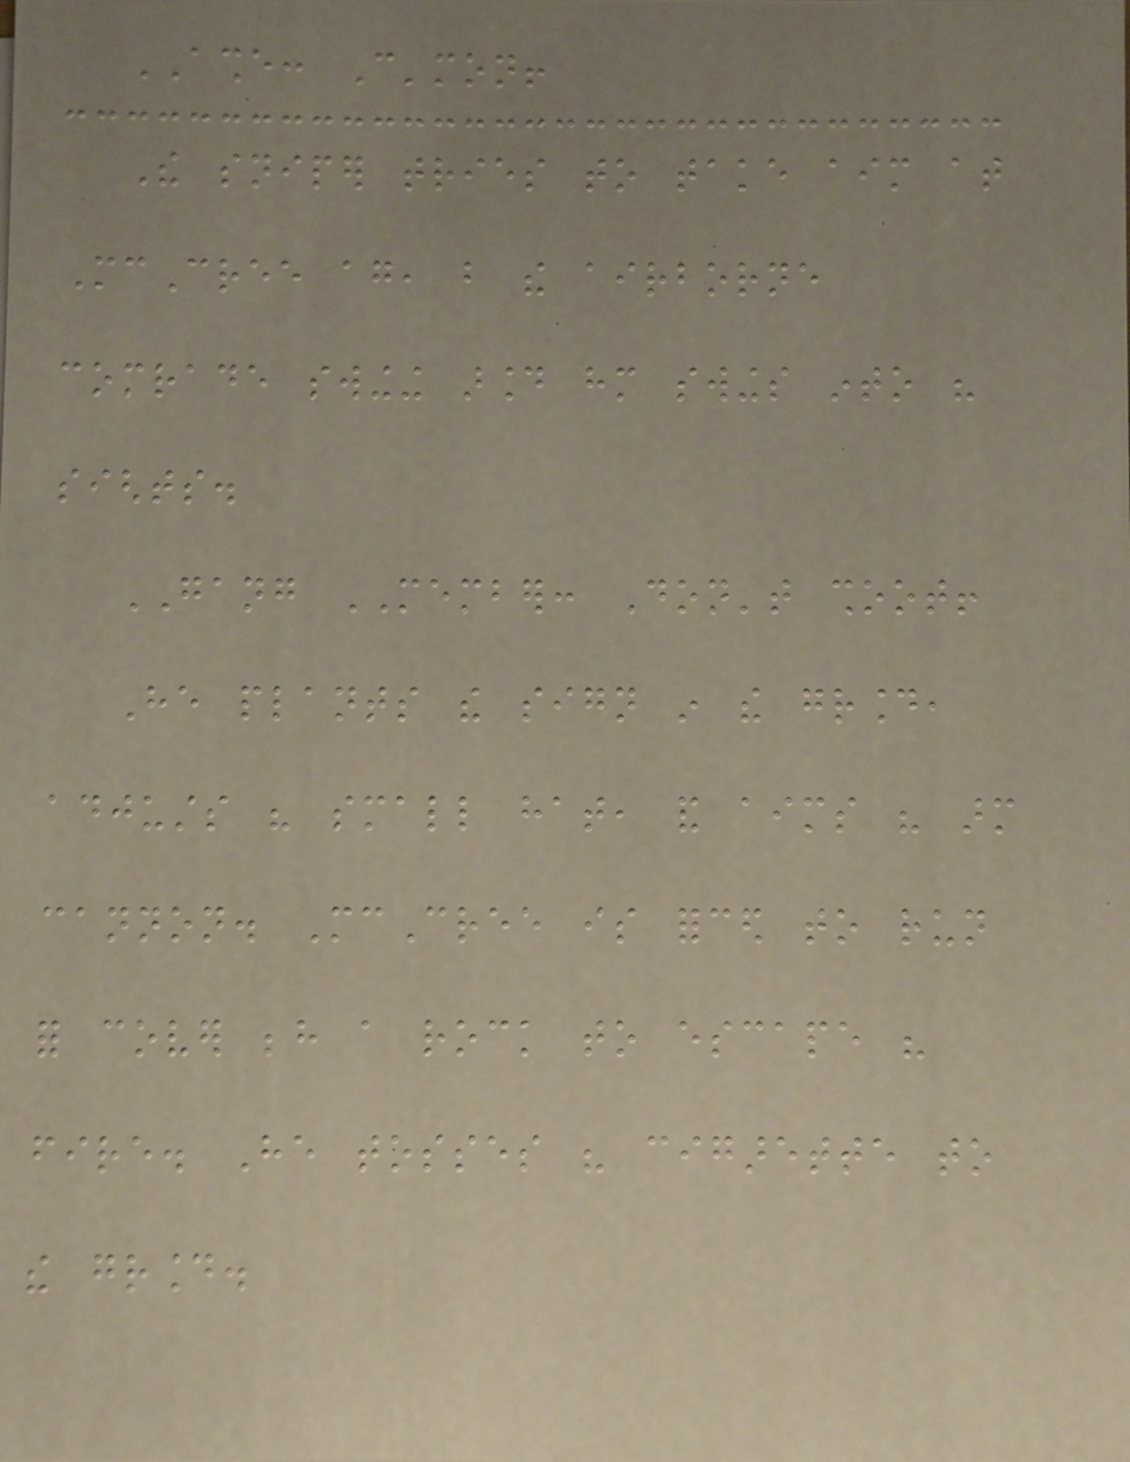ASHE: C'mon!
The sniper tries to take aim at
McCree again, but the airborne
comrade swinging around him swings into his
sights.
GANG MEMBER: Don't shoot!
He plants the sign in the ground,
adjusts his small hat, and aims his arm
cannon. McCree is forced to run
for cover behind a rock to escape his
fire. He tosses his cigarette to
the ground.
